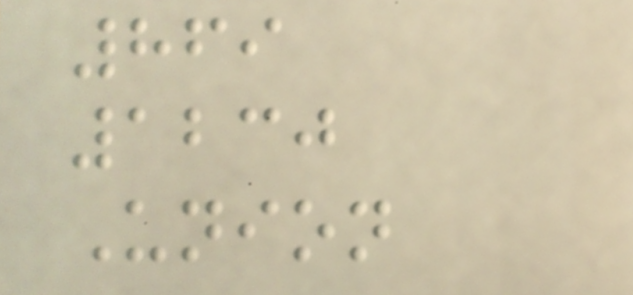869
1230
Union
